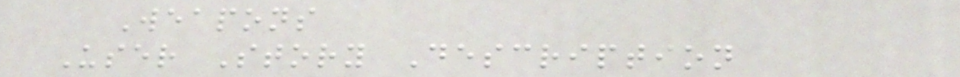Weapons
User Story Description
